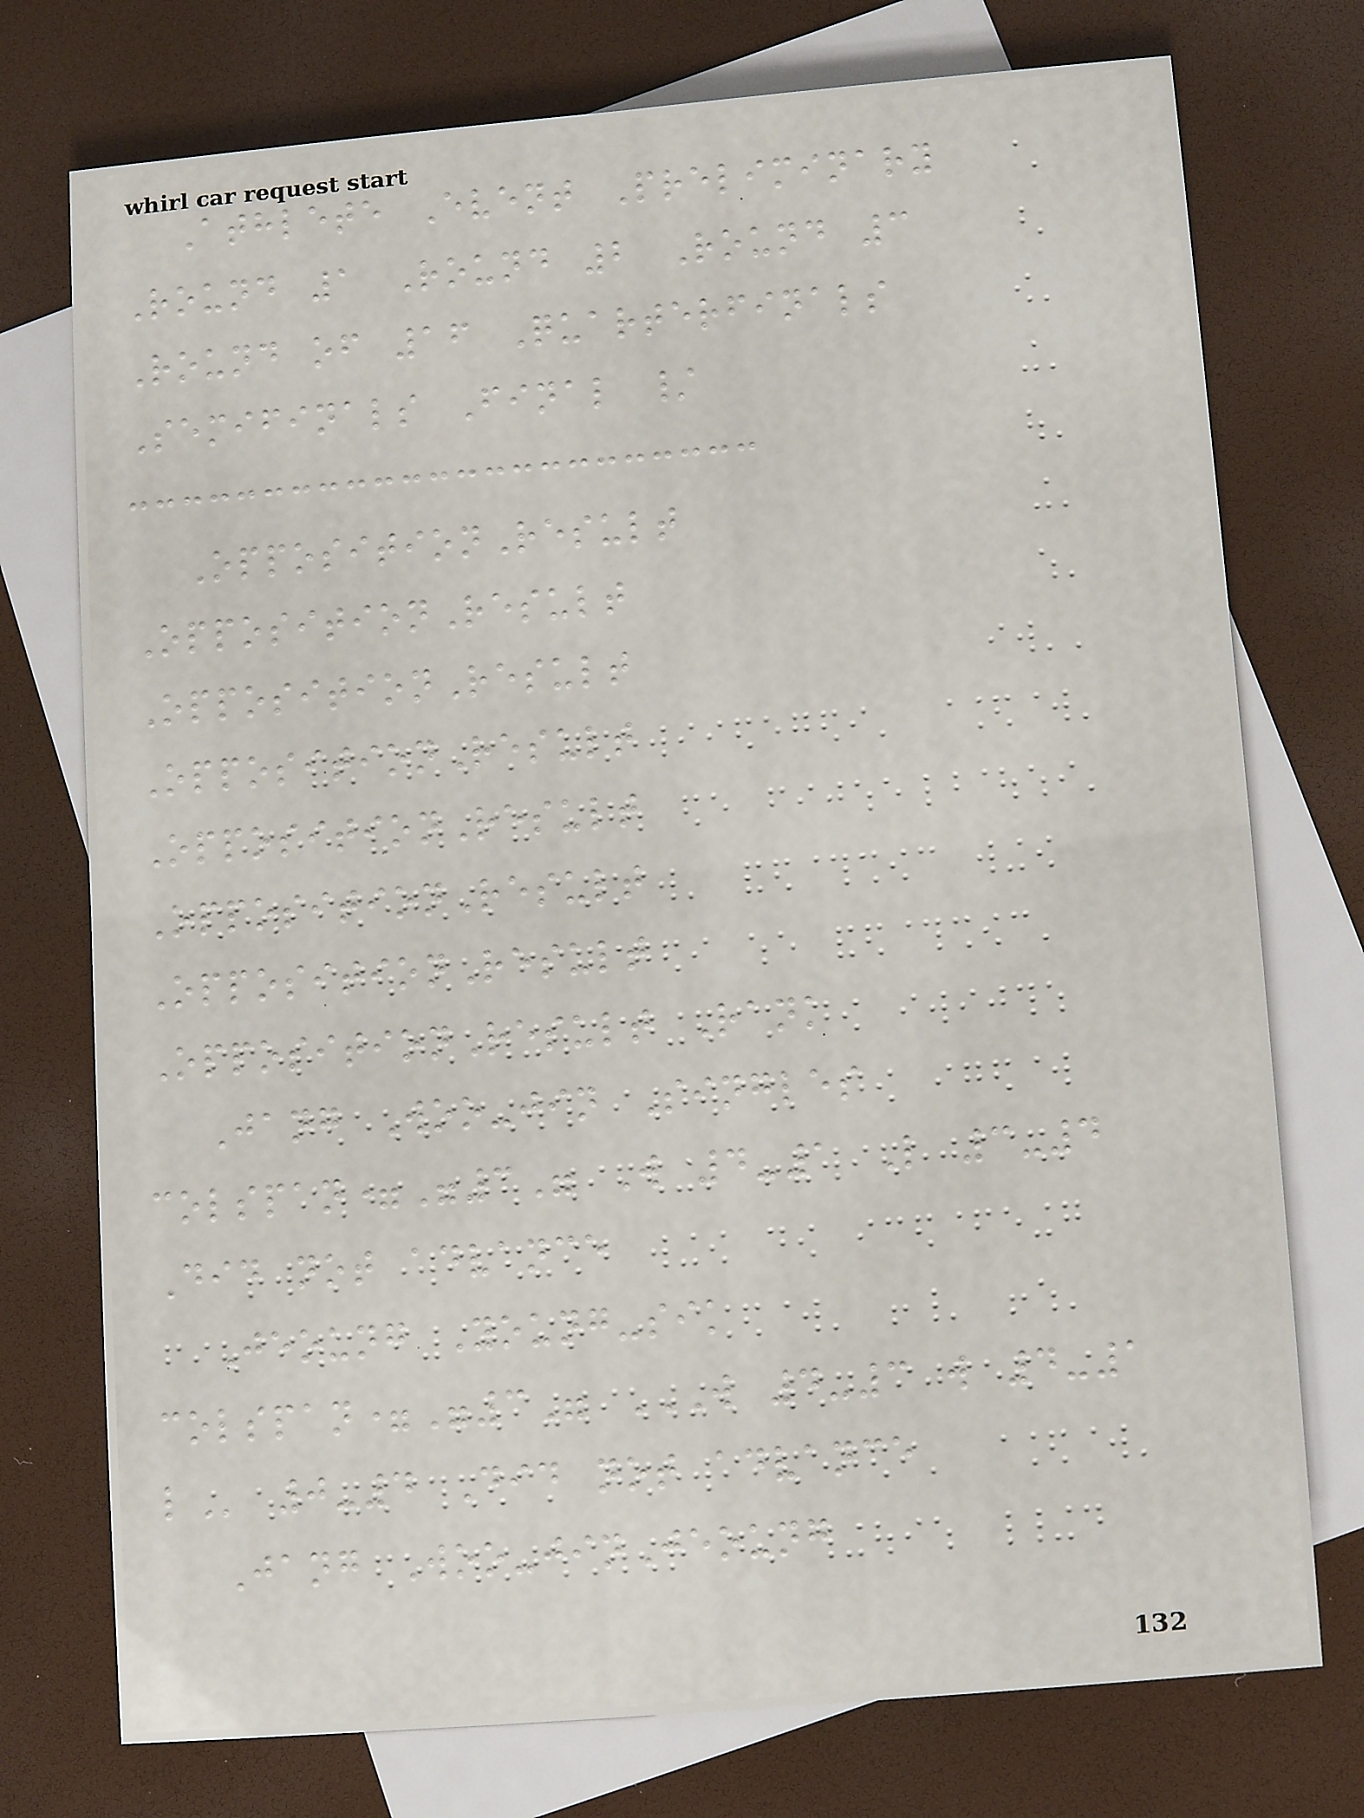Athlete Event Preliminary
Round 1 Round 2 Round 3
Round of 16 Quarterfinals
Semifinals Final /
OppositionResult
OppositionResult
OppositionResult
OppositionResult
OppositionResult
OppositionResult
OppositionResult
OppositionResult Rank
Jang Woo-jin Singles
colspan="3" W 4-1 L 3-4
Did not advance
Jeoung Young-sik
colspan="3" W 4-3 W 4-1
L 0-4 Did not advance
Jang Woo-jinJeoung
